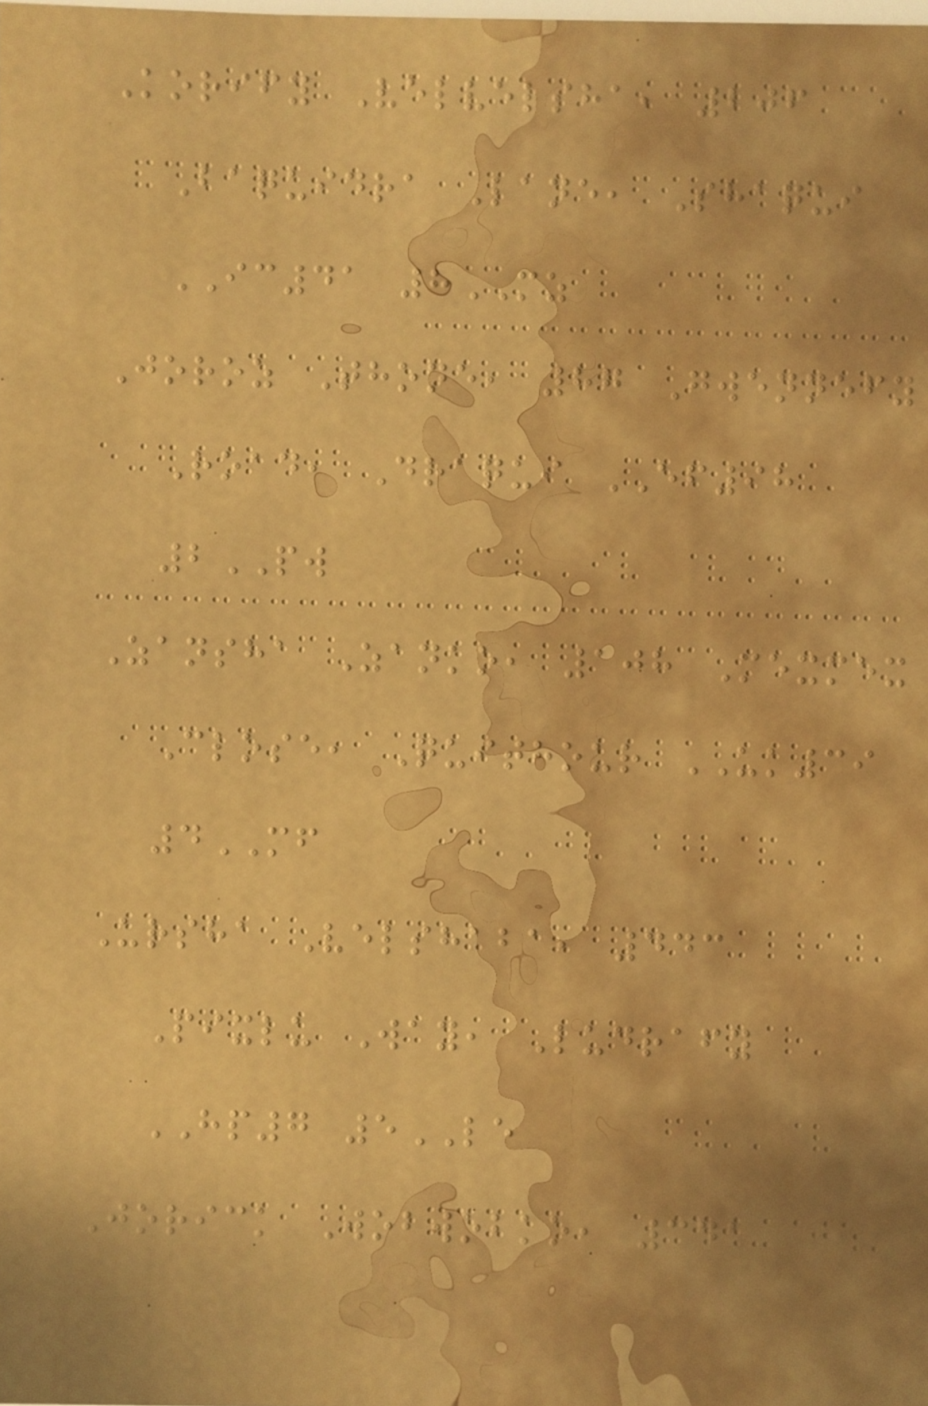Korify Velvelsha, 206
Baquidra Lane, Shaqui
IC41 8MZ
Joroz Thone, 87 Gwennefy
Road, Draqui EF98
2PW
Zansha Zanko, 108 Mexmex
Close, Quithour UK39
4MF
Ursha Velshaba, 443
Pixlu Way, Ludrafy
HP7 5LE
Jorick Wobwobko, 341
